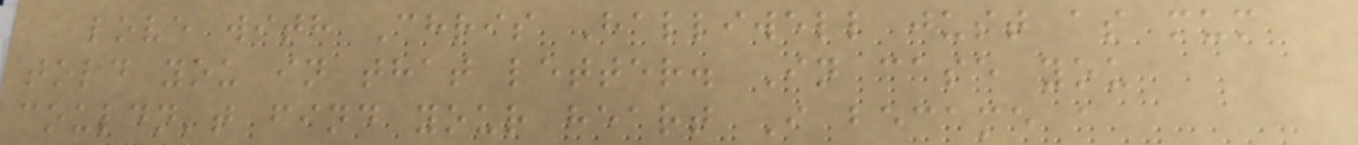love with Chris Halliwell just as mum
told you in that letter. In case you
couldn't find your heart I became a
